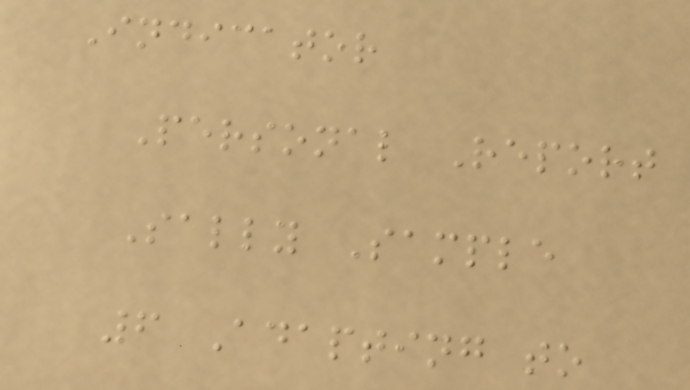Indicator
Personal Report
Sally Sample
6 Adapting to
